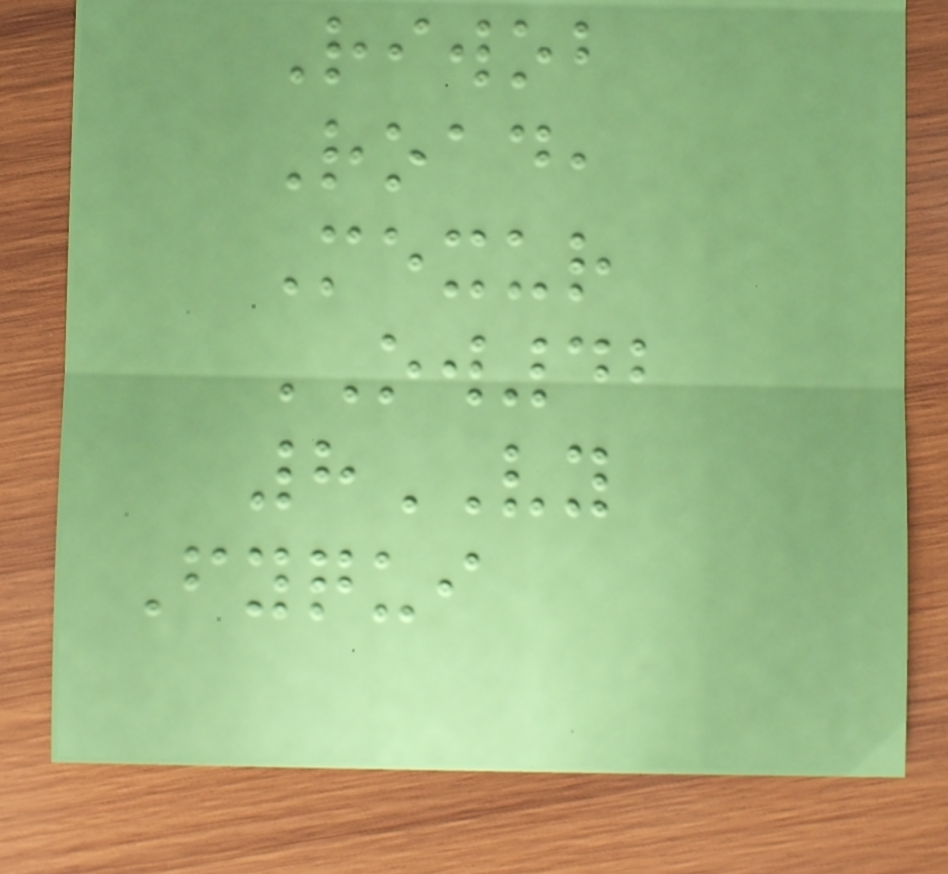Riwob
Road,
Mexur
OW42
8VY
Fyqui
